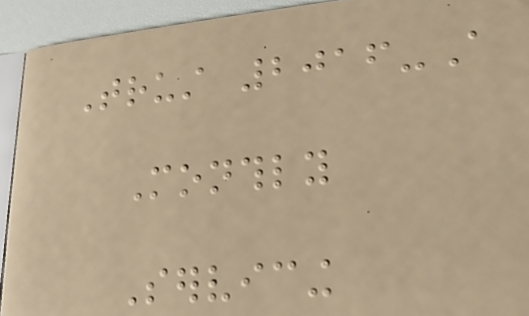Trust 2016-A
Monthly
Servicing
